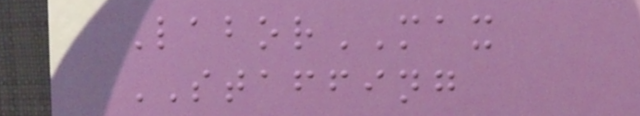LaborMAX
STAFFING
